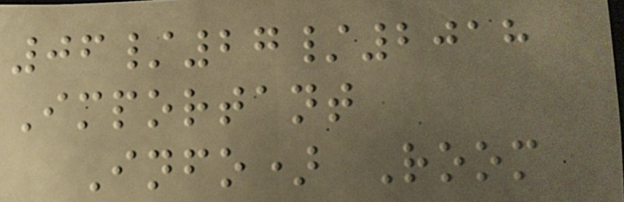06/27/2018
Important
Info) Room
